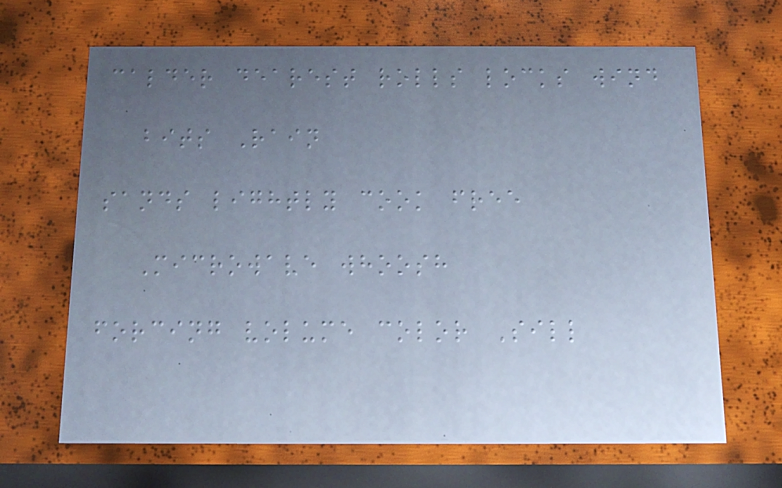calder dearest rolls locks wind
bits Rain
sands lightly cook free
Microwave whoosh
forcing volume color Sill
